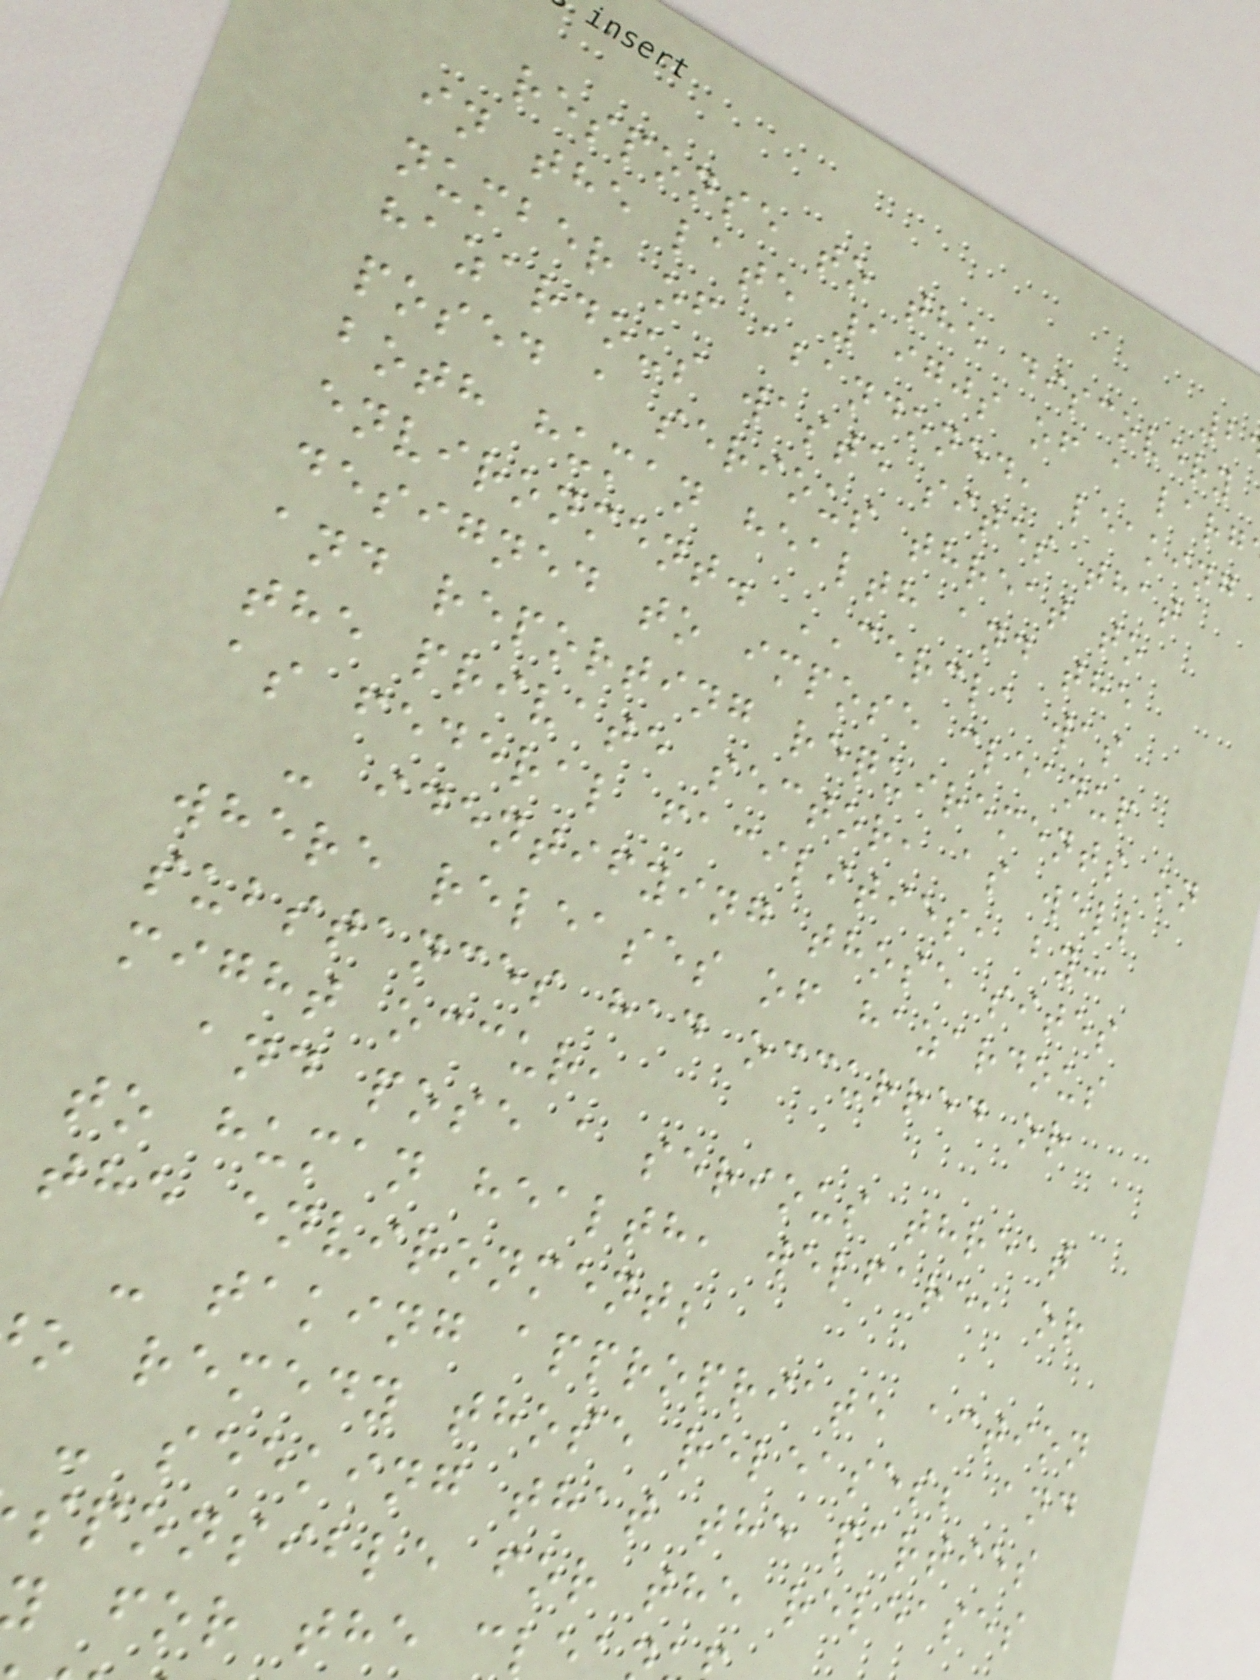response to the discovery
in the late 1970s of a larg
number of abandoned, leaking
hazardous waste sites that
posed a serious threat to
both human health and the
environment. CERCLA was
designed to impose cleanup
and reporting requirements on
the private sector, as well
as federal facilities, by:
- identifying those sites
where releases of hazardous
substances had occurred or
might occur,
and pose a serious threat
to human health, welfare, or
the environment;
- taking appropriate action
o remedy those releases; and
- seeking that the parties
sponsible for the releases
for the cle
